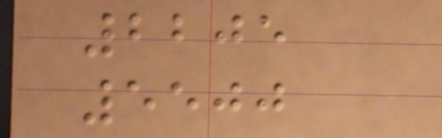2205
5500
